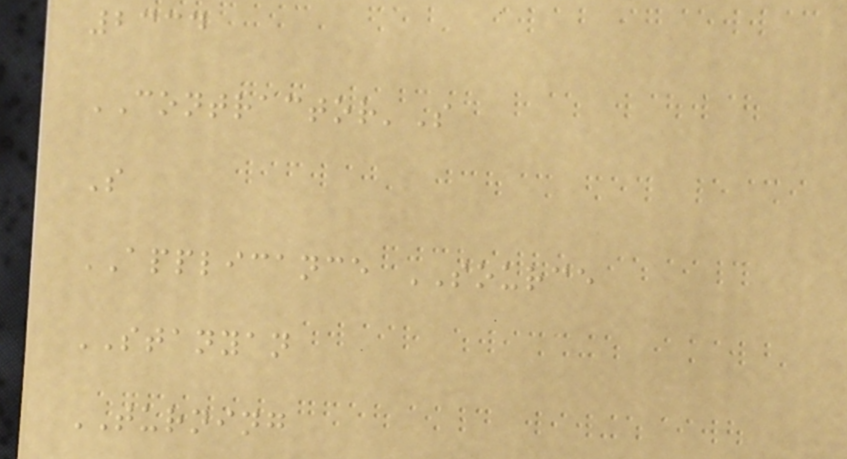2334
CONTRACTOR'S
S
APPLICANCE SOURCE
STANYAN
TURNING
